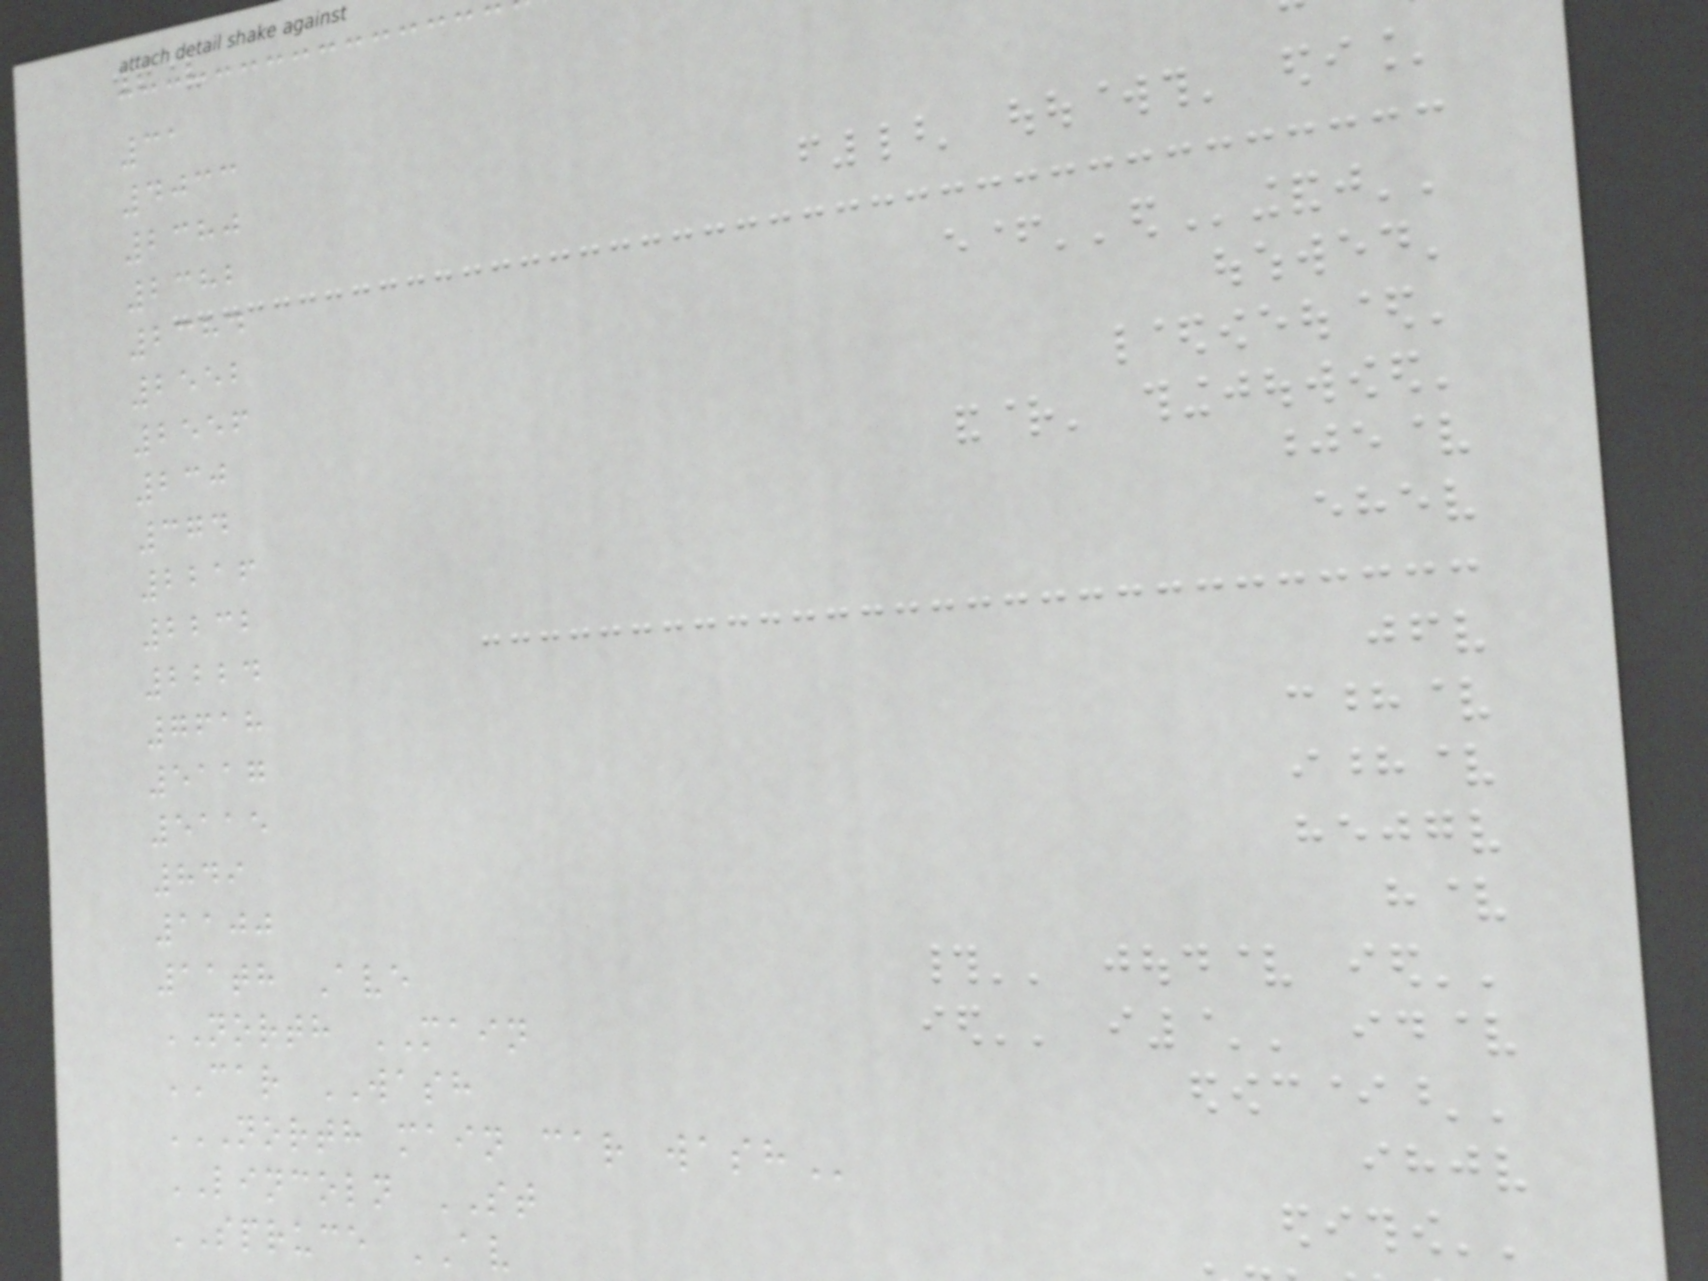31
4033
2380
2382
2384
2552
2556
230
374
2216
2232
2224
7618
5117
5115
849
1100
11th Ave
NORTH MAIN
CAR WASH
NORTH MAIN CAR WASH
LINCOLN ST
SPRUCE AV
